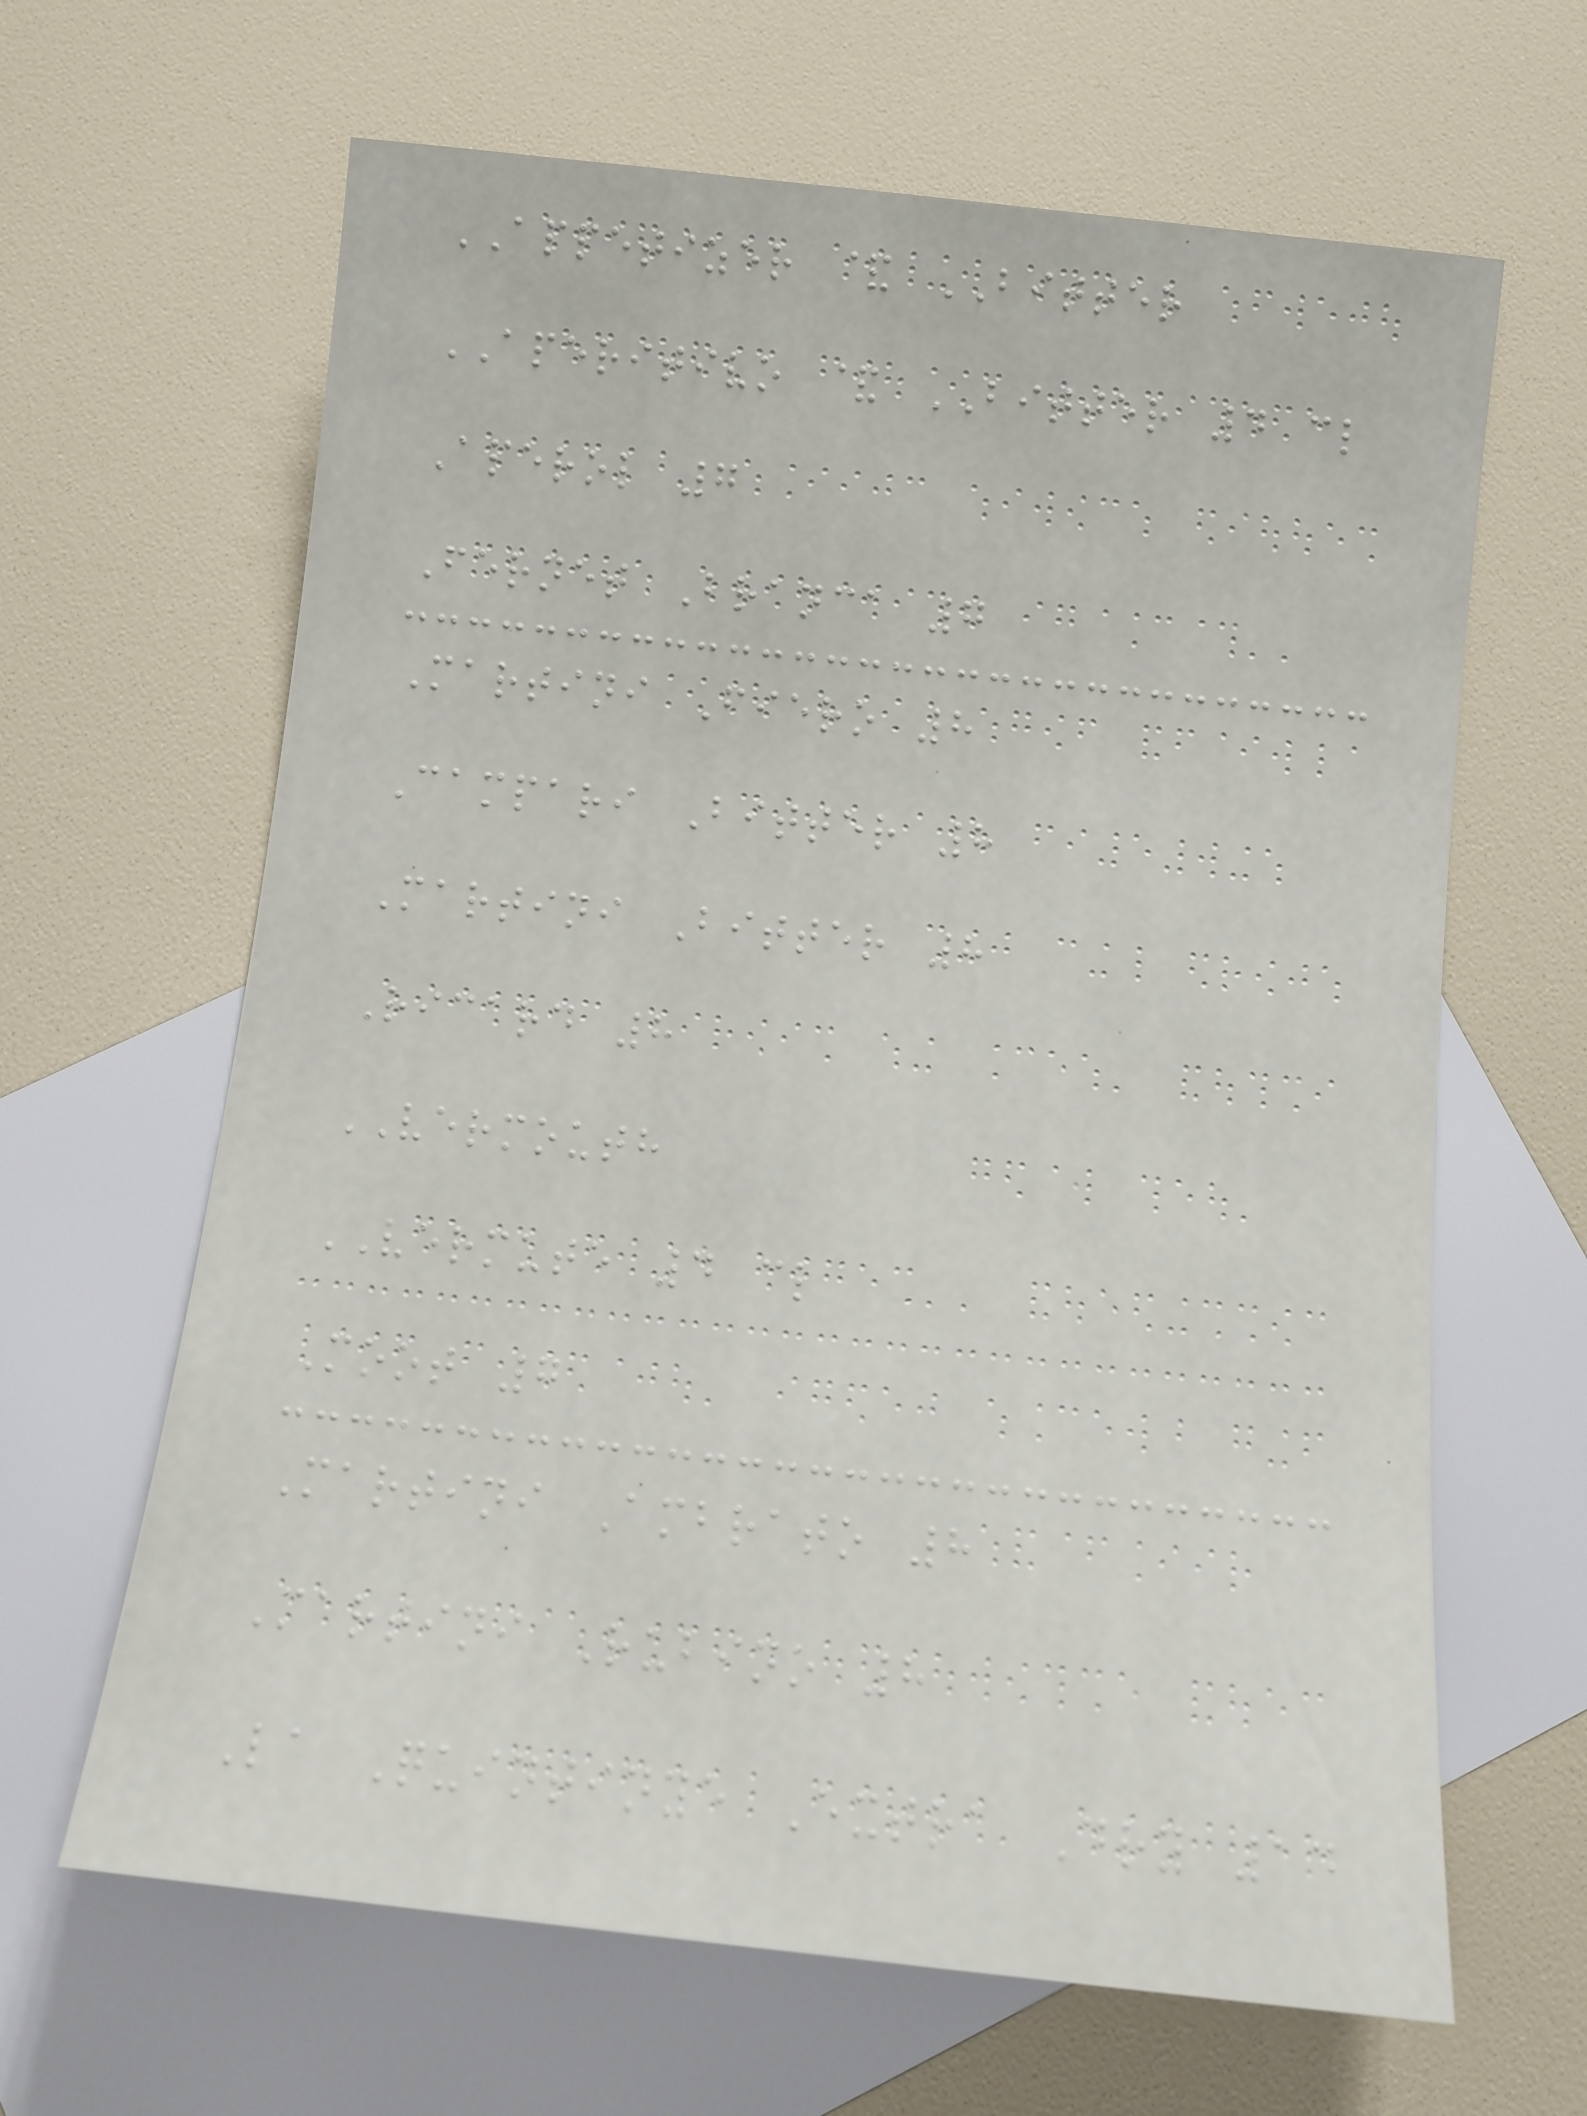APPETIZER & BITTER
APERITIVO & BITTER 4 cl
Aperol 7
Fernet Branca 7
Martini Fiero 8
Campari Bitter 8
Martini Bitter 8
Ricard 8
VERMOUTH
VERMUTE 4 cl
Moot 7
Martini Ambrato 8
Martini Rubino 8
La Quintinye Extra Dry 14
